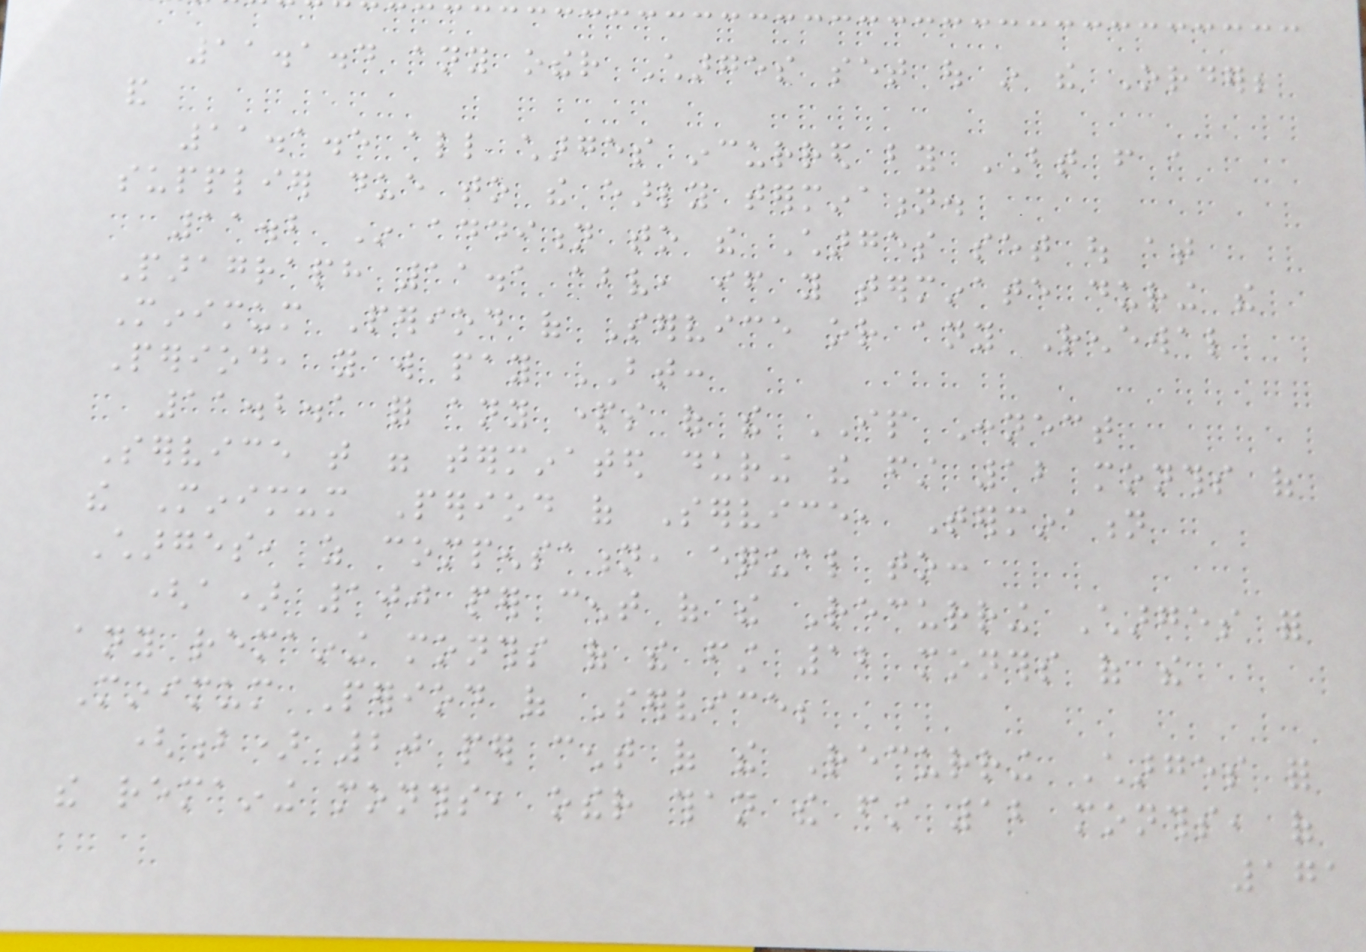11.1.4 any other Charges set out in the Order;
and
11.1.5 all charges incurred by BT from a
supplier due to the early termination.
11.2 In addition to the Charges set out at
Paragraph 11.1 above, if you terminate during the
Minimum Period of Service or any Renewal
Period, you will pay BT:
11.2.1 for any parts of the IP Connect
Service that were terminated during the first 12 months of
the Minimum Period of Service, Termination
Charges, as compensation, equal to:
(a) 100 per cent of the Recurring Charges for
any remaining months of the first 12 months of the
Minimum Period of Service;
(b) 20 per cent of the Recurring Charges for
the remaining months, other than the first 12 months, of
171
